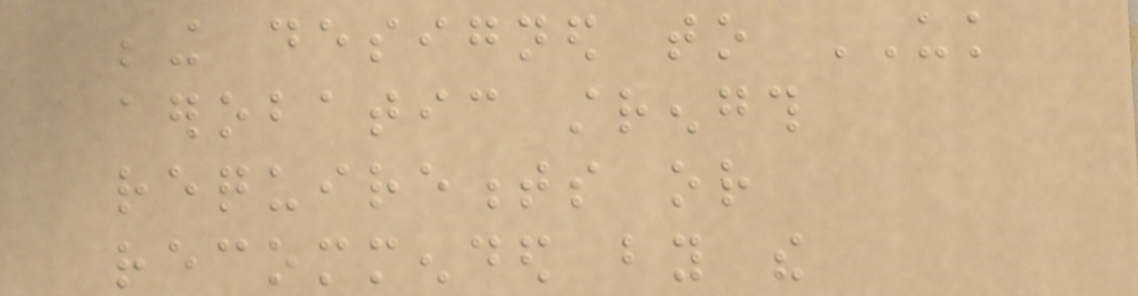being designed to UK
aerobatic strength
requirements or
recommended by the
